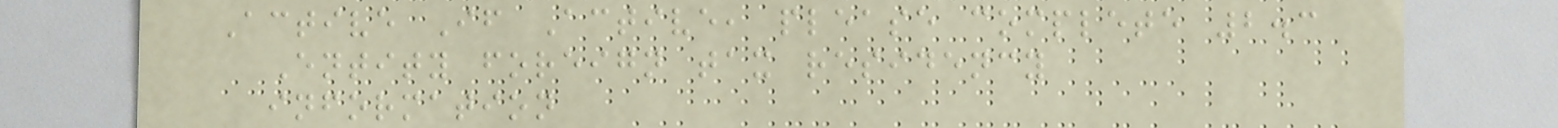Active If Active, please complete 2.3
Entity foreign tax residency
information
